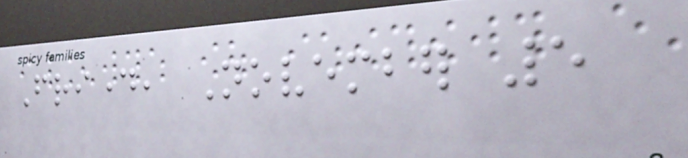Friday, November 5
